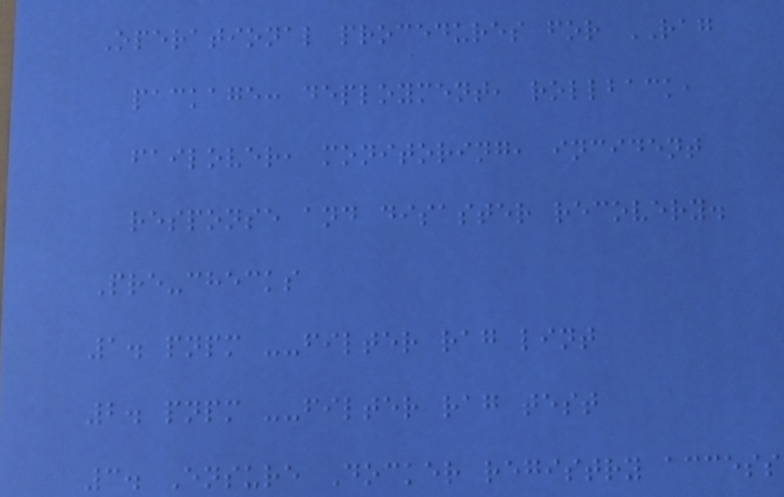Operational procedures for RAG
package: deployment, rollback,
failover, monitoring, incident
response and disaster recovery.
Pre-checks
1. pnpm --filter rag lint
2. pnpm --filter rag test
3. Ensure Docker registry access
